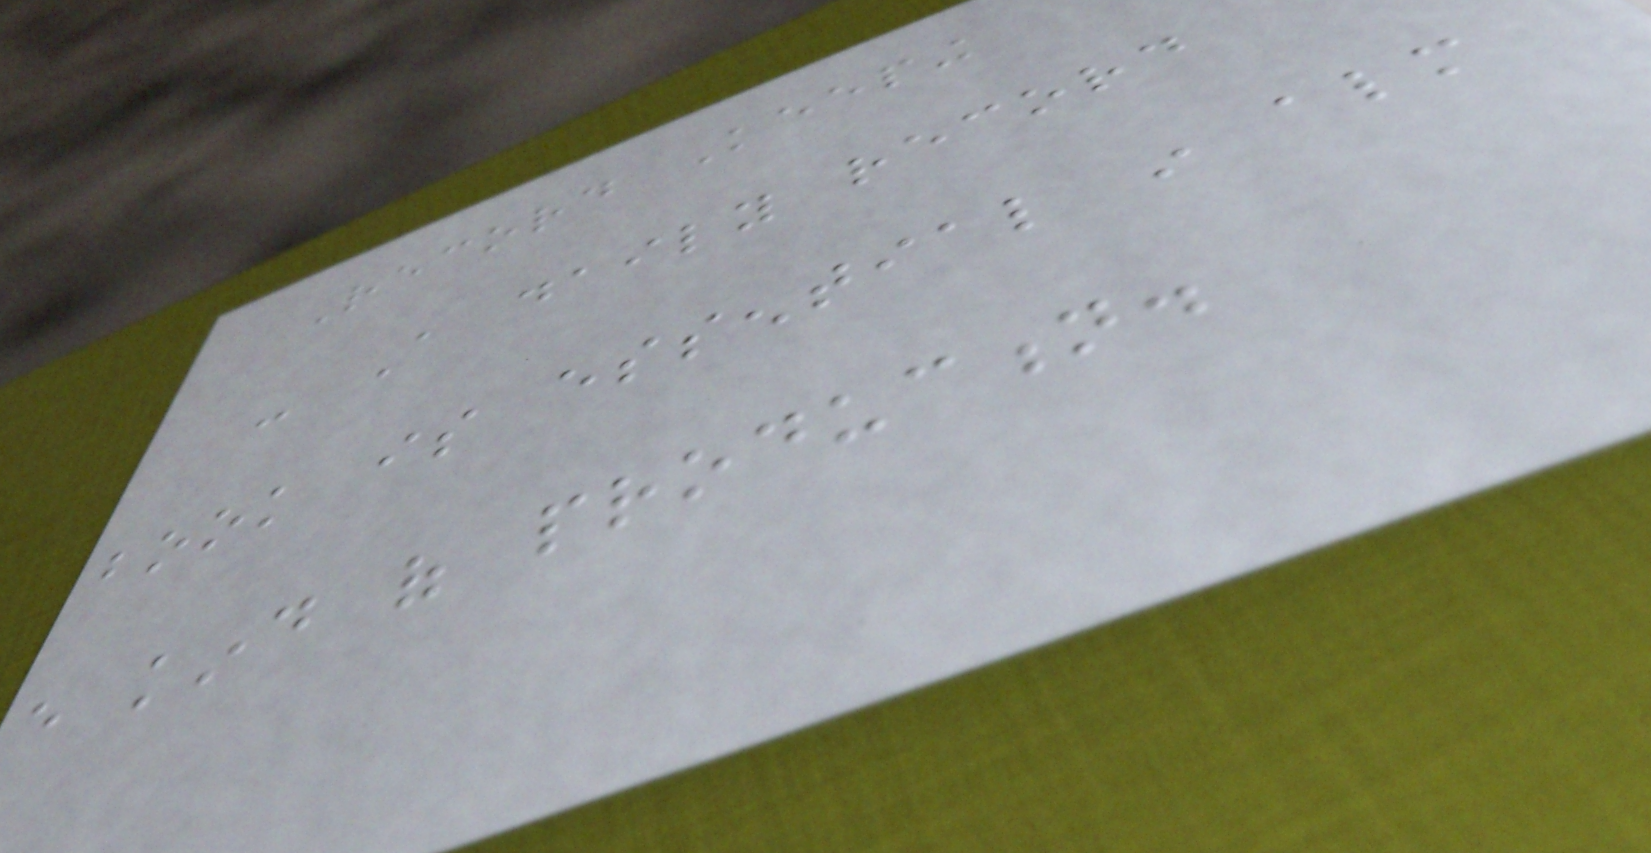Record Keeping
- A daily record
book is essential in almost
every kind of production.
